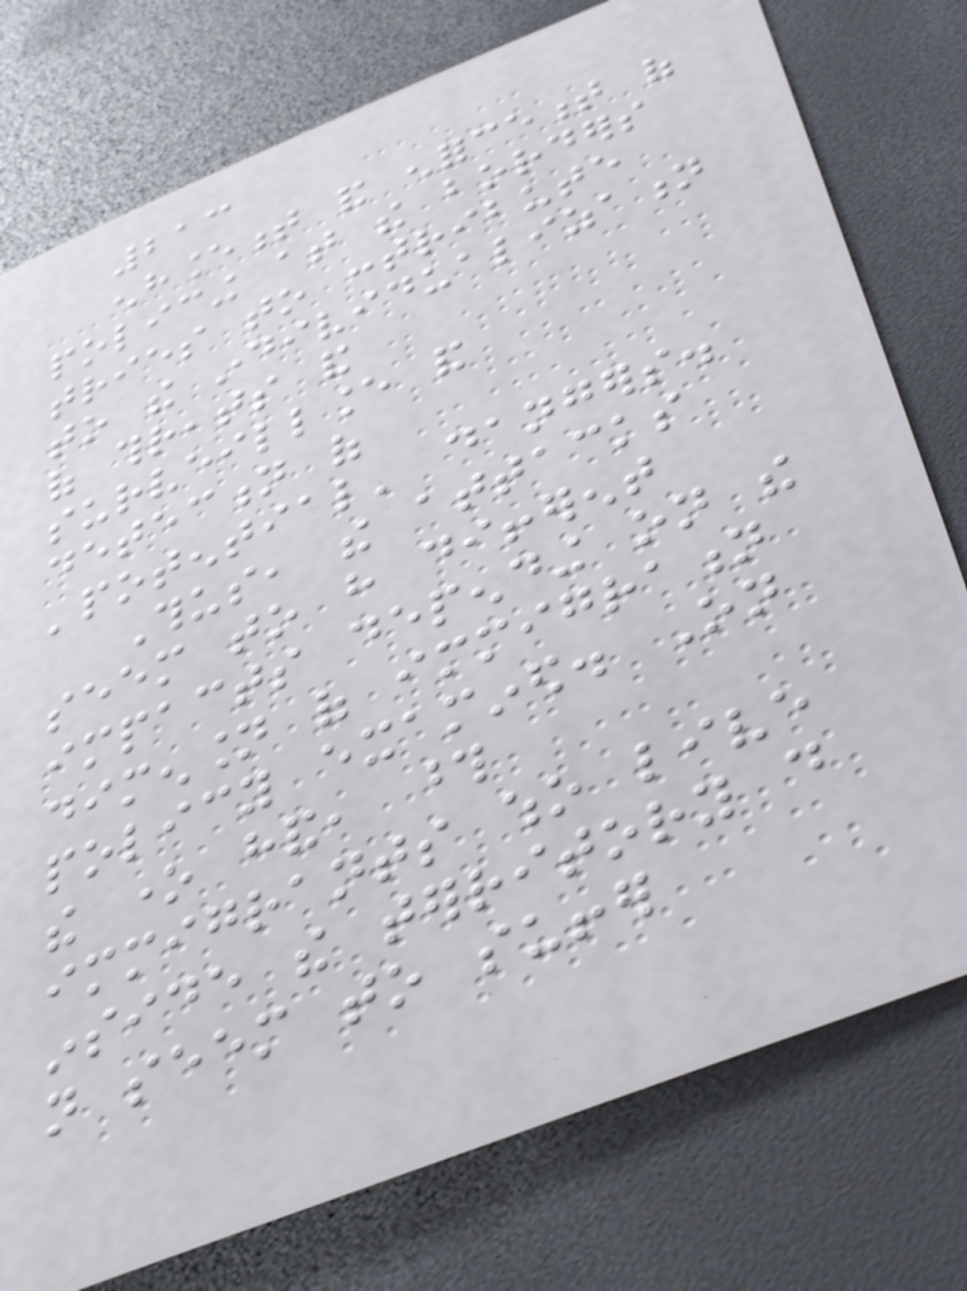213
enhancement and enforcement of
policing at the borders
tries to contribute
to the individualization
of threats and
surveillance and
detection of
'potential' dangers.
Thus, the attacks
seem to have different
impacts depending on the
dimension of immigration
policy examined. On
the one hand, those
immigrants who live
inside the territory do
not seem to suffer
